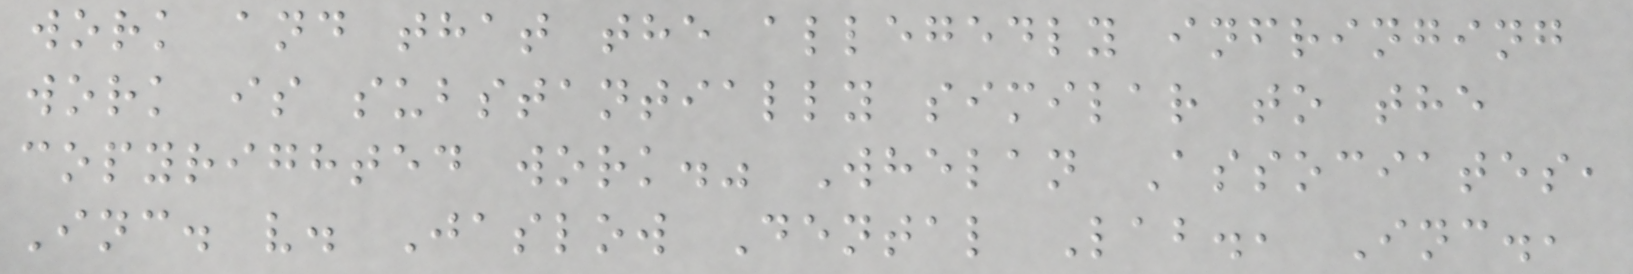work and that the allegedly infringing
work is substantially similar to the
copyrighted work." Whelan Associates,
Inc. v. Jaslow Dental Lab., Inc.,
